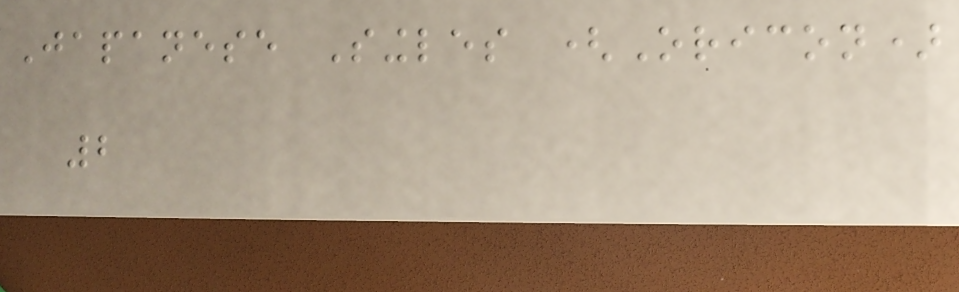Japanese Singles (Oricon)
2
